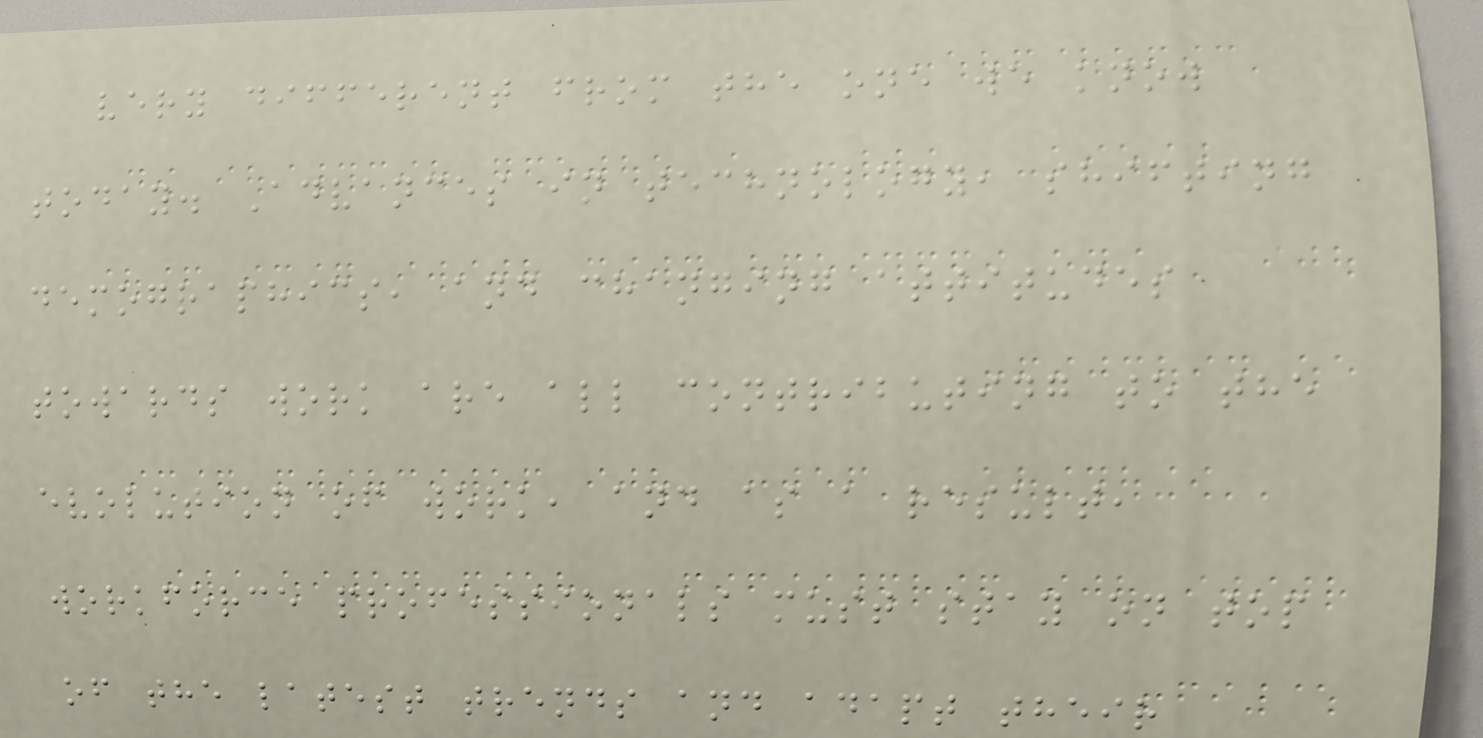very different from the one we know
today. Advances in technology, shifting
demographics, and changing attitudes
towards work are all contributing to the
evolution of work, and as a result,
workforce professionals must stay on top
of the latest trends and adapt their
